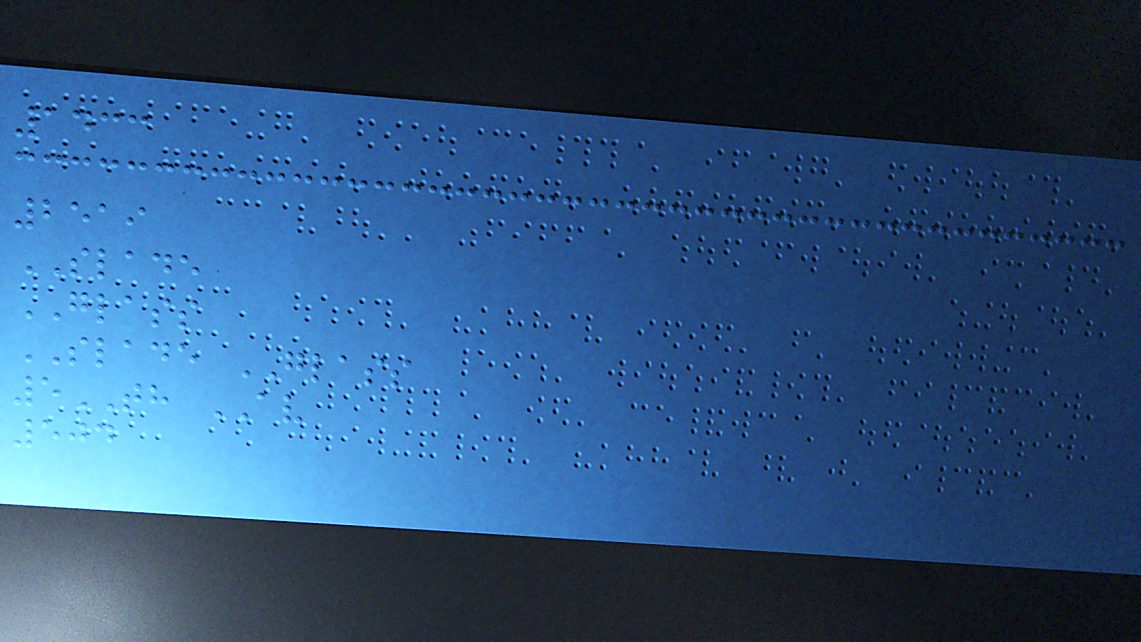1433
2519
SLADE
GLASS
SLADE GLASS
5TH AV
504
